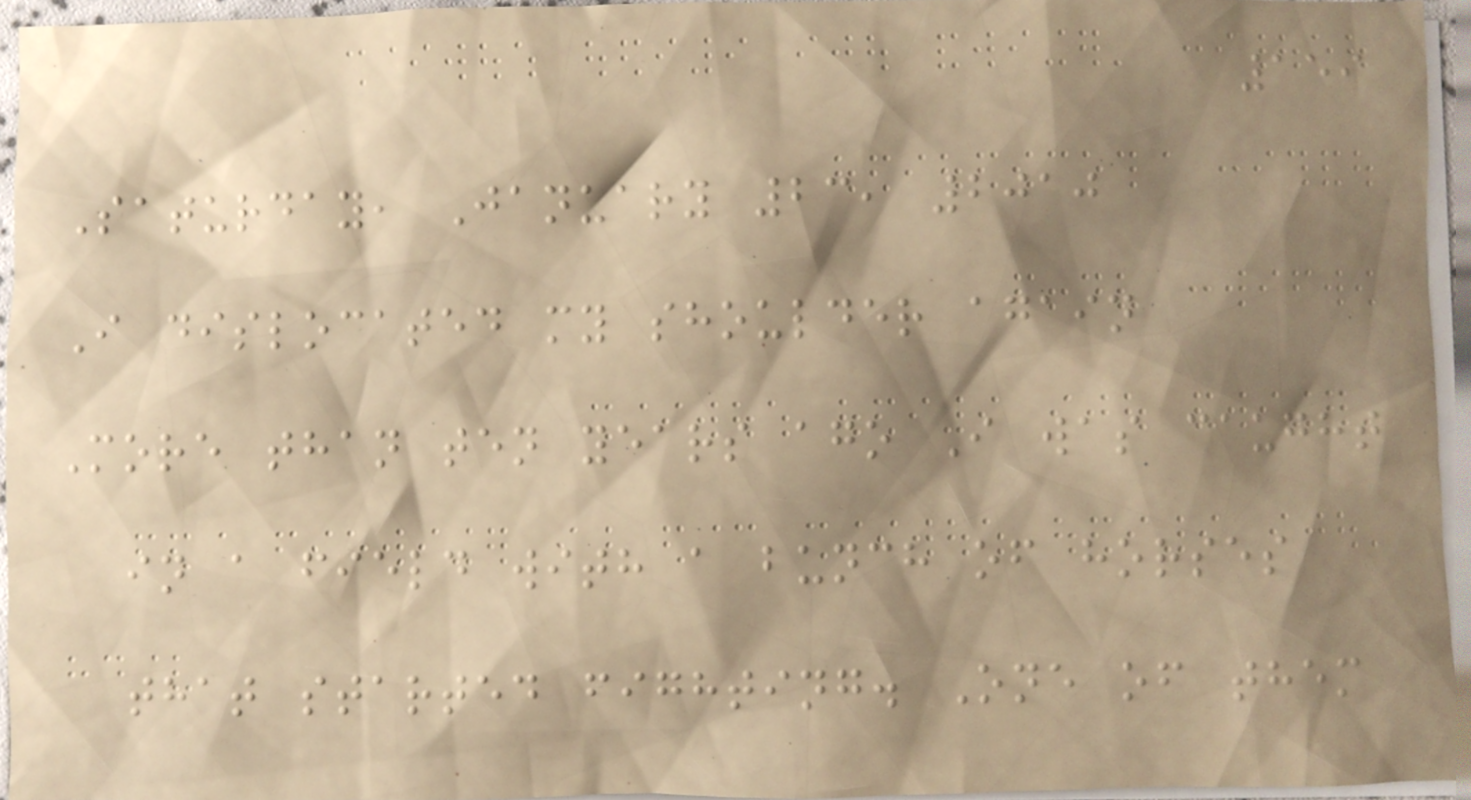159
Saturday, January 23, 2010
I dislocated my shoulder again
More than ten years ago I was caught
in a field with a bunch of horses
that started fighting. One of them
